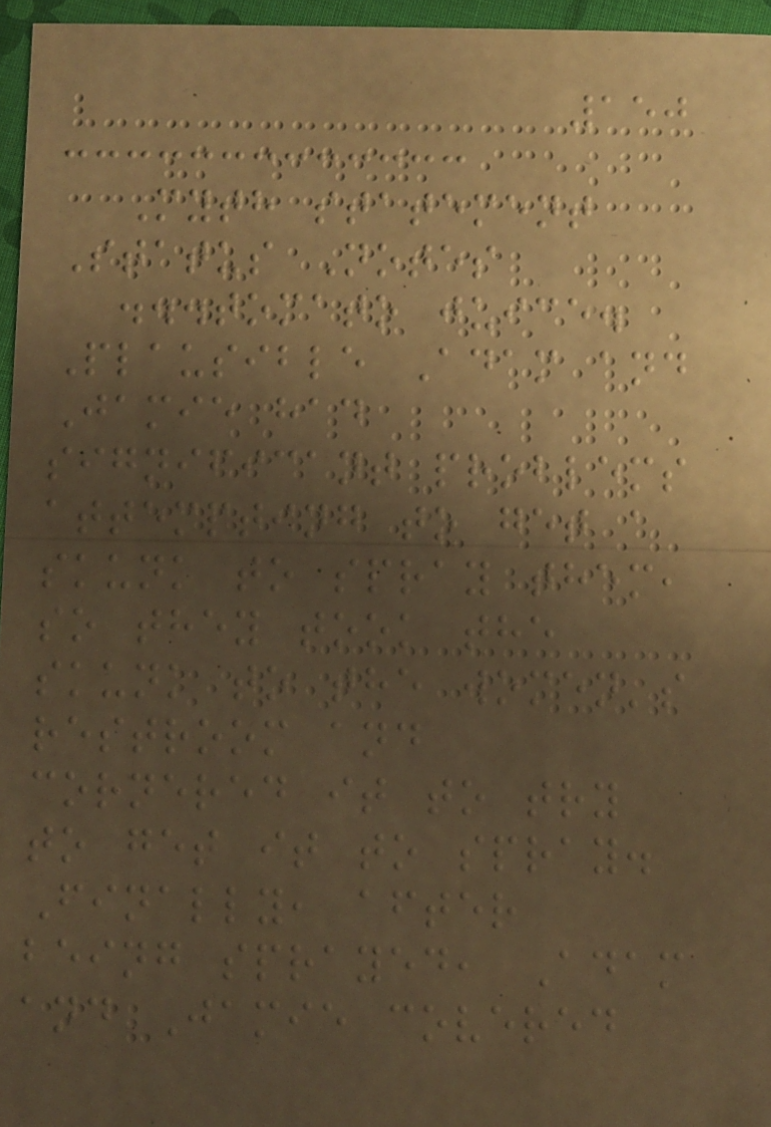150
Myth statement
Status Notes
...tomato juice.
Plausible Adam and
Jamie had
significant problems
attempting to get a
skunk to spray them,
so they took the
skunk to the women's
restroom and
cornered it to try
to get it to spray.
Finally, after
being sprayed, Adam
and Jamie covered
